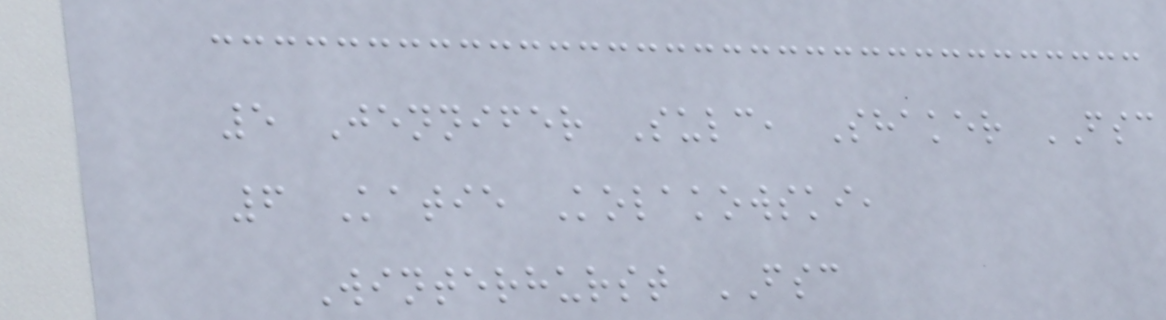5 Jennifer Sulc, Shaker FSC
6 Katie Kolakowski,
Winterhurst FSC
